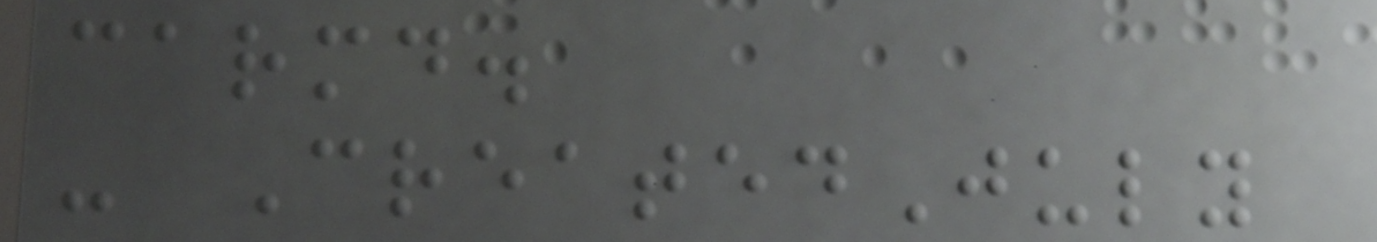carmd.
- CreatedJuly
